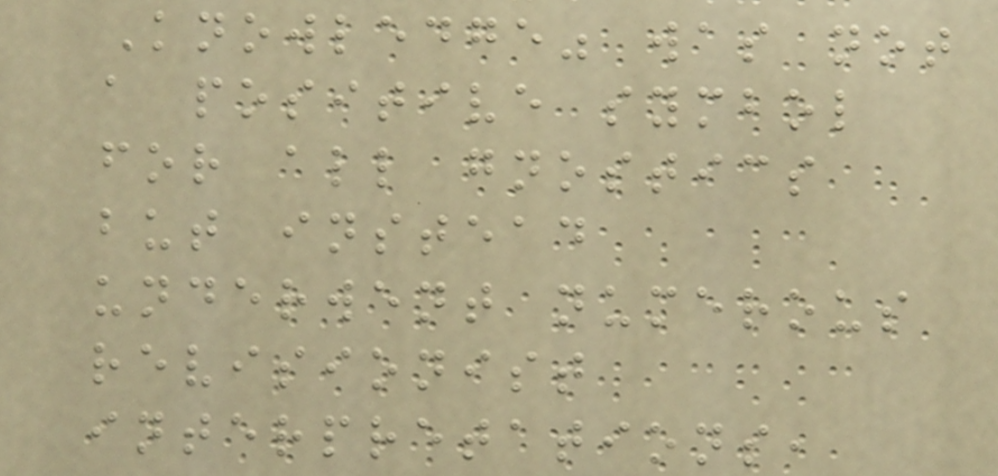Knowledge" was not
a positive symbol
for all gnostics
but instead
underwent numerous
revisionist
interpretations,
